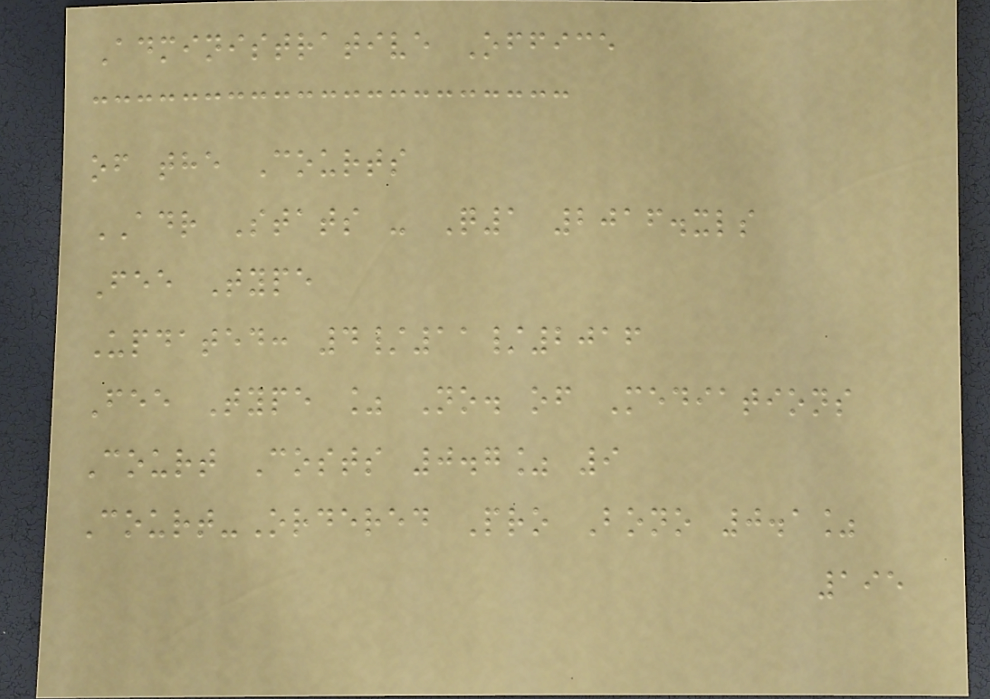Administrative Office
of the Courts
ADR Stats - Q1 2016.xls
Fee Type
Updated: 4/11/2016
Fee Type % No. of Mediations
Court Costs 0.7% 9
Court-Ordered Pro Bono 0.1%
195
